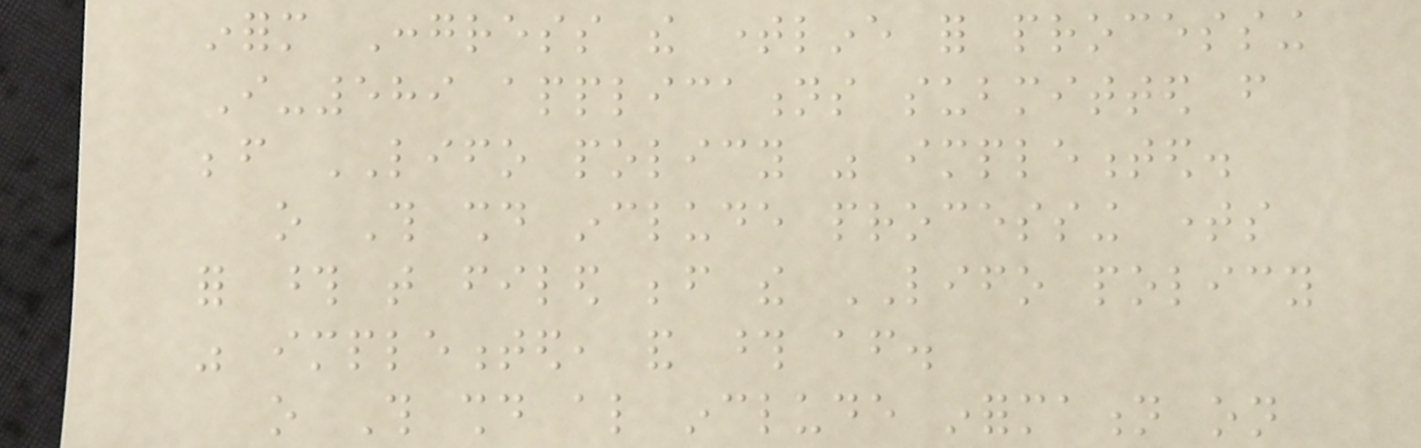inform Congress the timeline for processing
I-589 applications submitted from
before LIFO policy was implemented.
o This should include processing times
for those that filed before the LIFO policy
was implemented, and those after.
o This should also include information on
